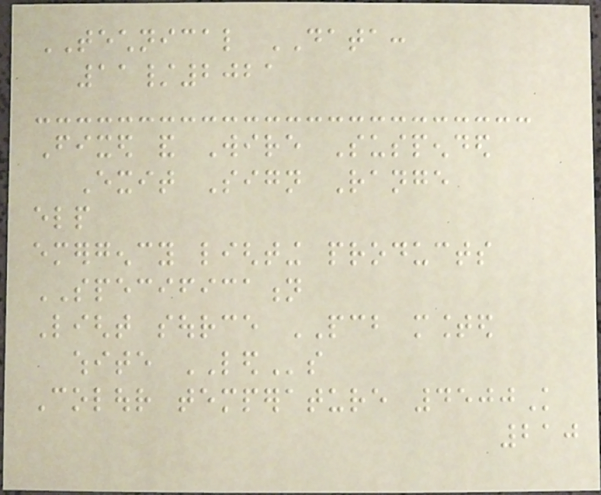TECHNICAL DATA:
11/2021
Fixed and Wire Suspended
Exit Sign Range
elp
emergency lighting products
SPECIFICATION
Light source PCB mounted
white LEDs
Colour temperature 4500K
210
